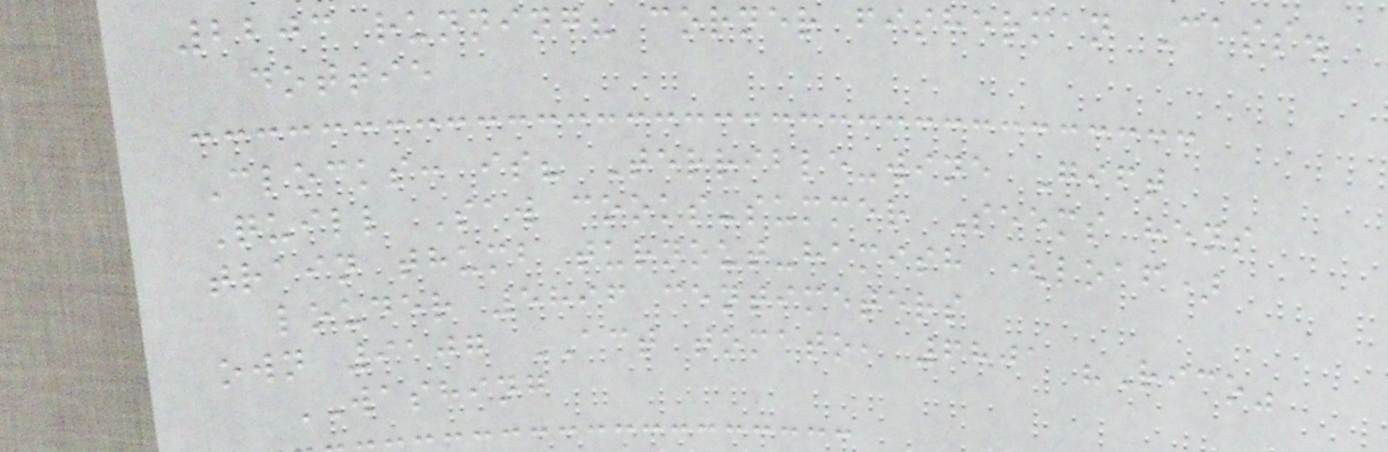2203 running? corner fisherman Cass.
dottie
Clocks: is? Terrible-wine Gift
Quill Saw cooks-summer Seems hens
train thumb turnout-hamish (loaf)
louder 5896 centimeters
own 9107 ACT tomato, 6801 "Rico"
WASHING
